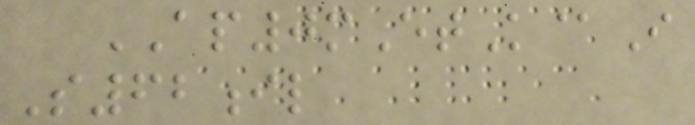AP0mEtK@I
S62il
